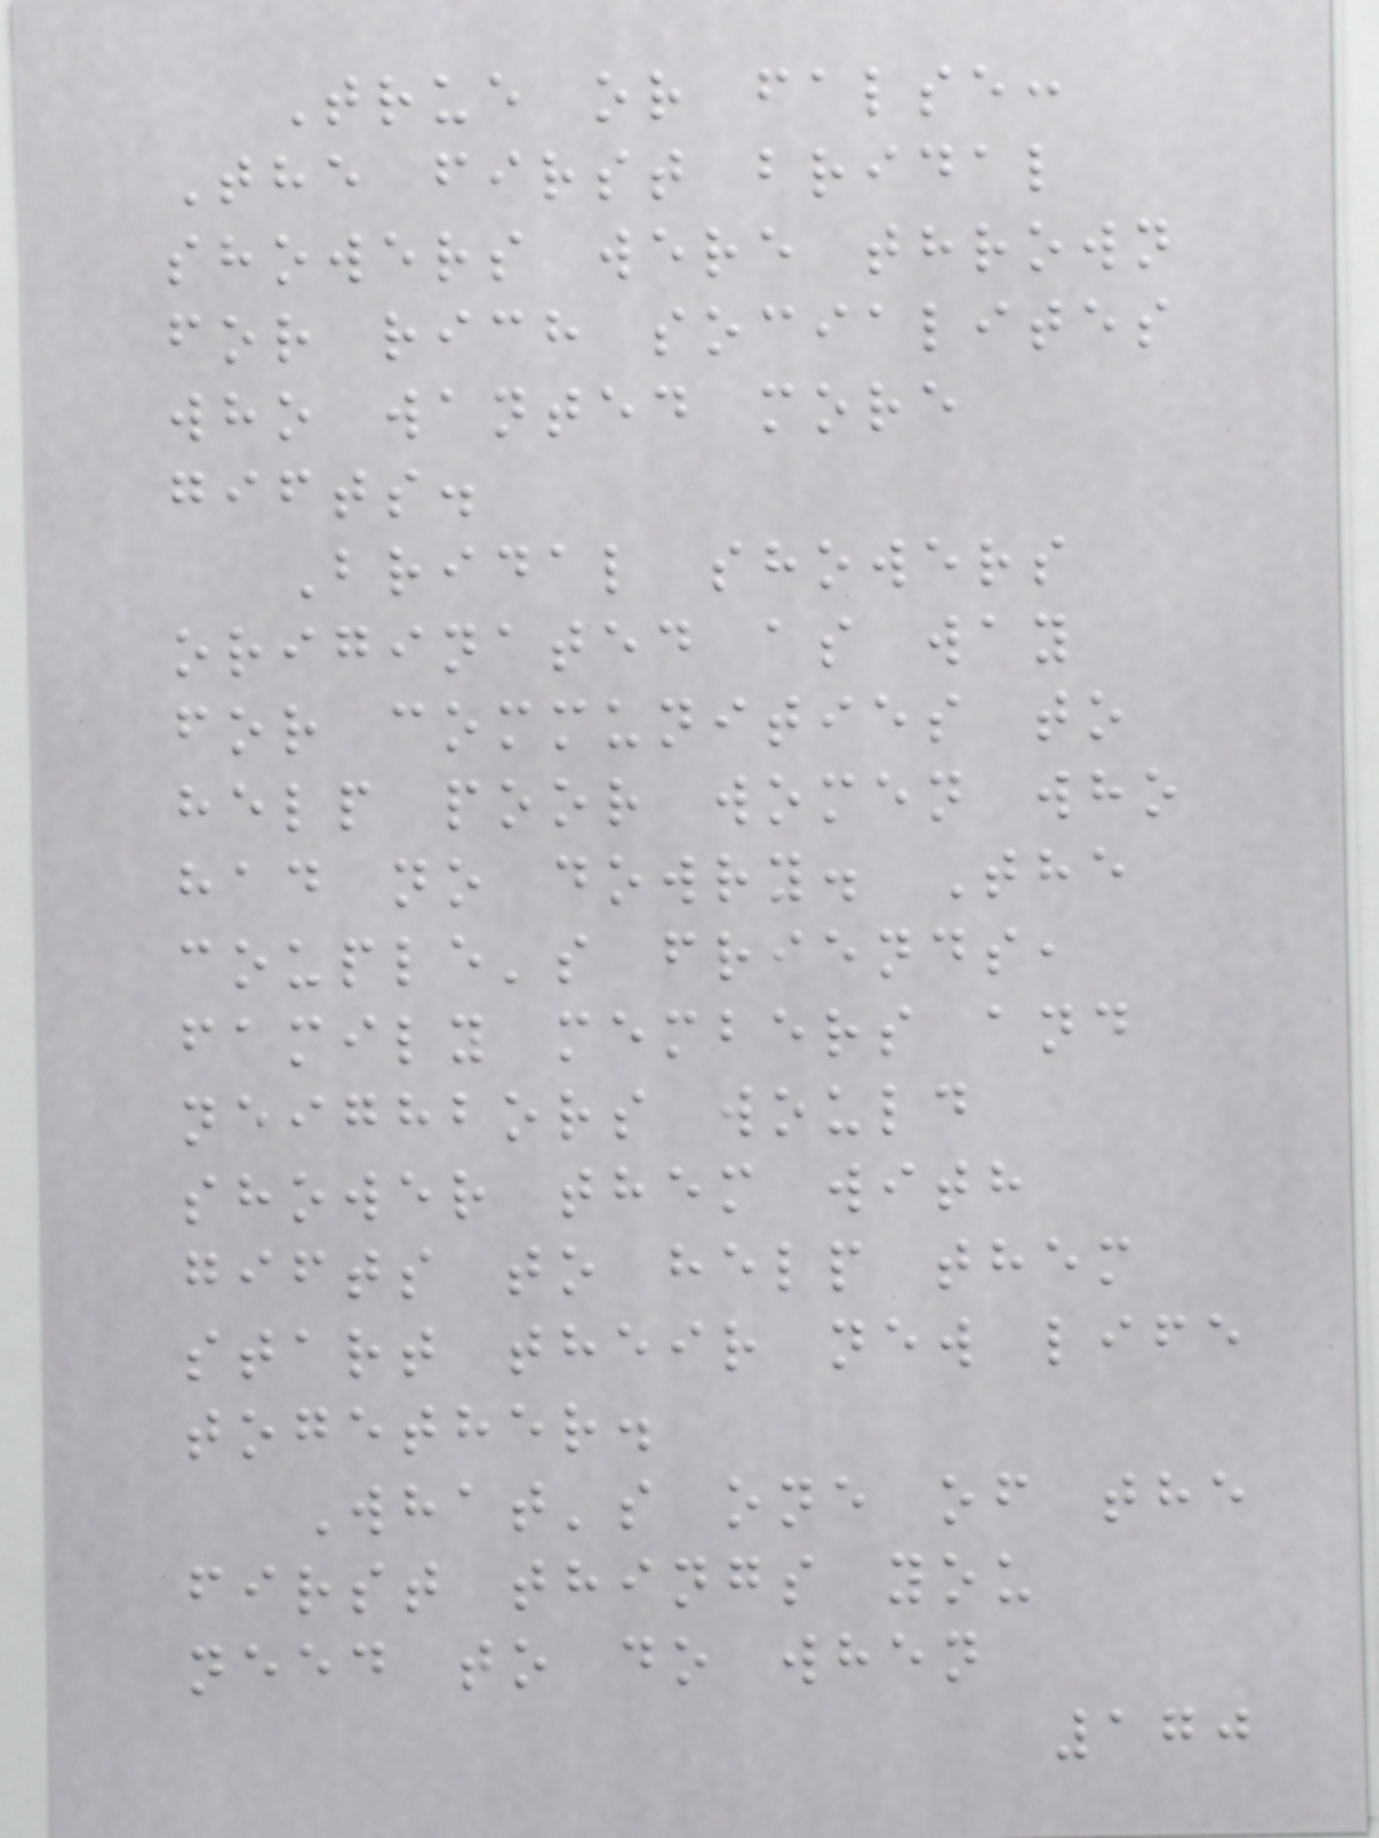True or false:
The first bridal
showers were thrown
for rich socialites
who wanted more
gifts.
Bridal showers
originated as way
for communities to
help poor women who
had no dowry. The
couple's friends,
family members and
neighbors would
shower them with
gifts to help them
start their new life
together.
What's one of the
first things you
need to do when
170
